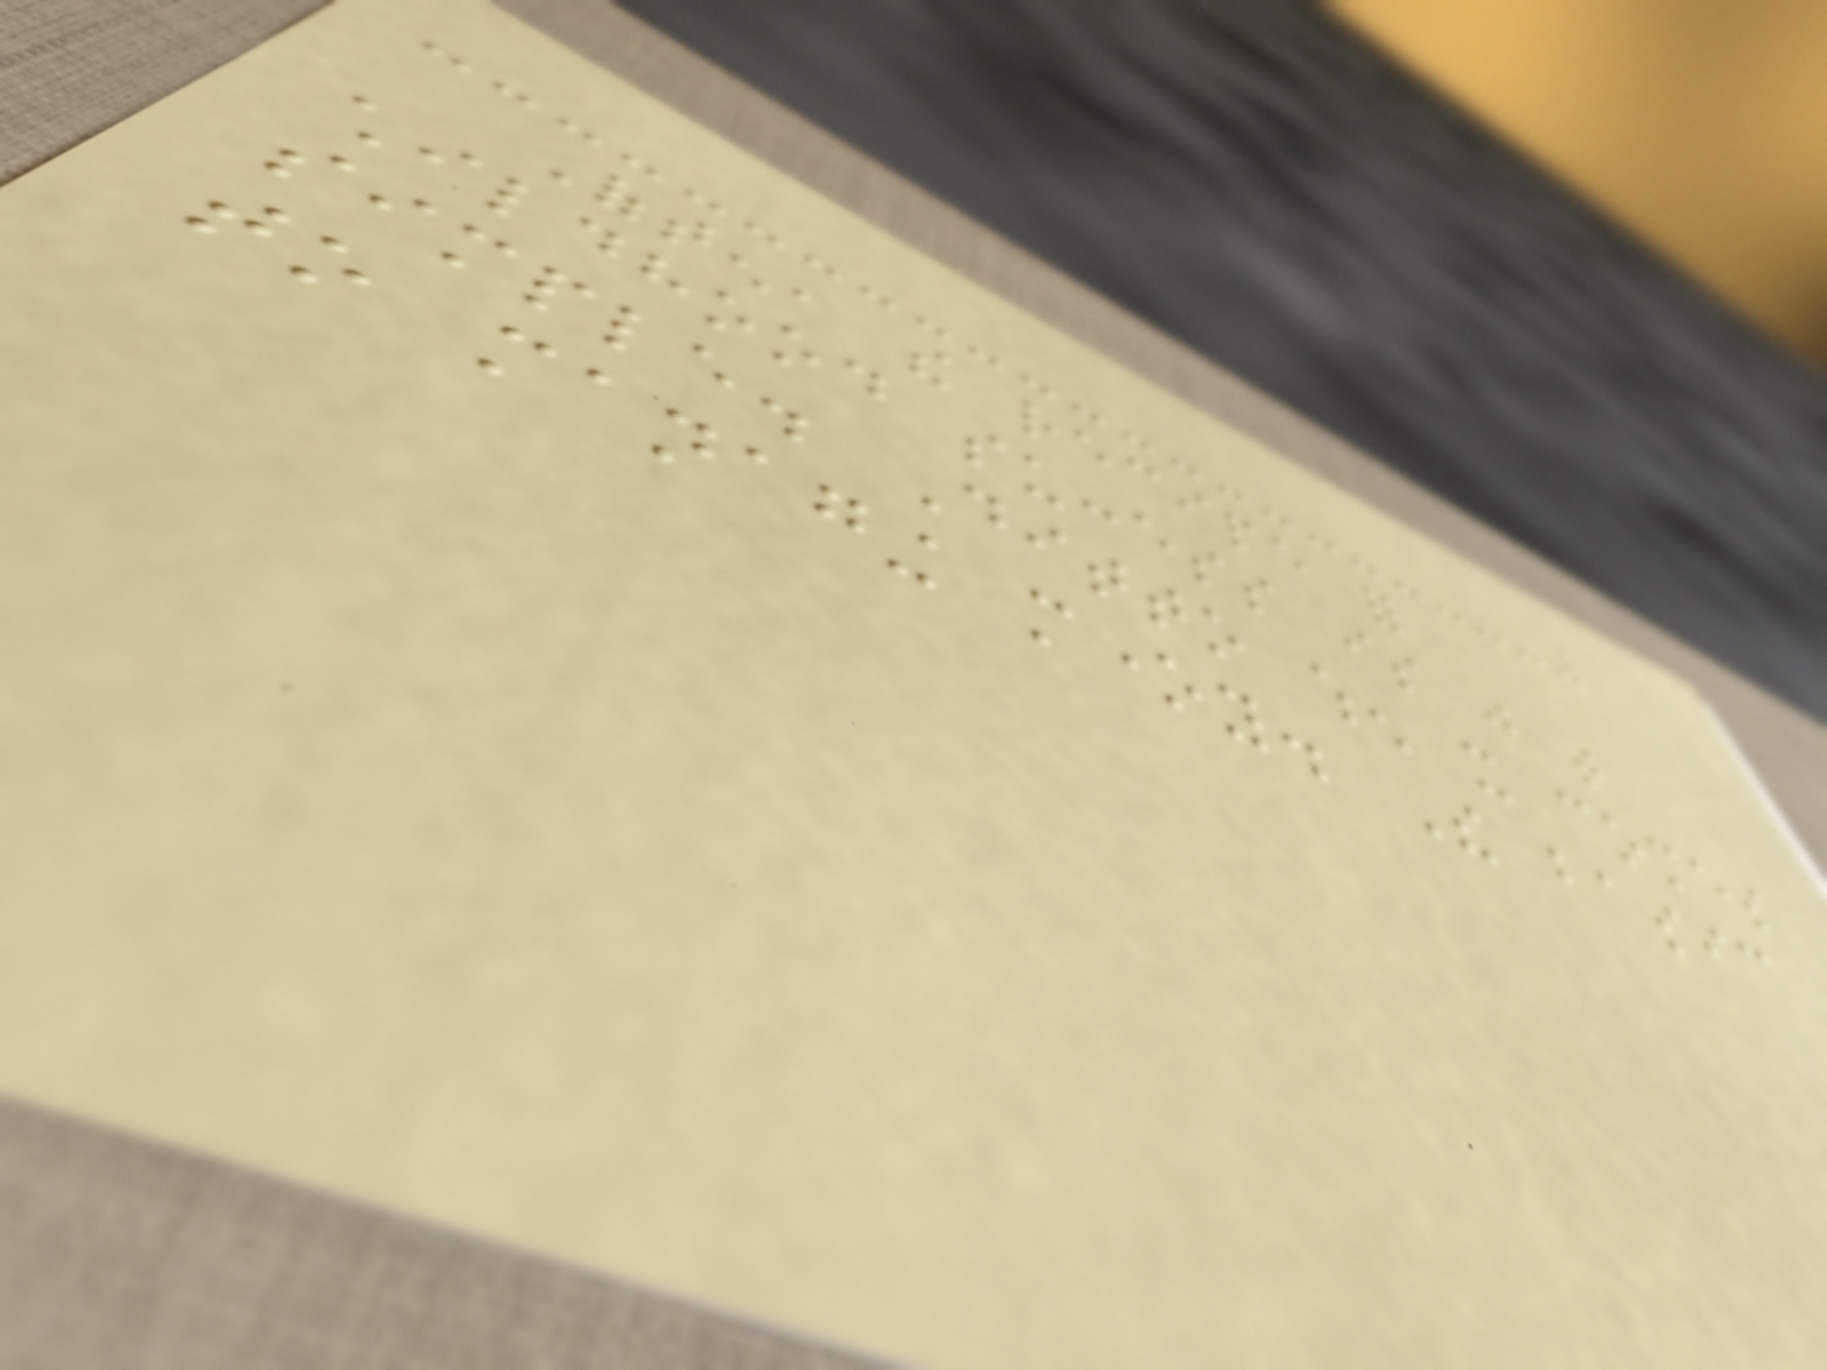Often, the recipe for
childhood success is just that
simple. Ditto when it comes
to managing money. The basic
